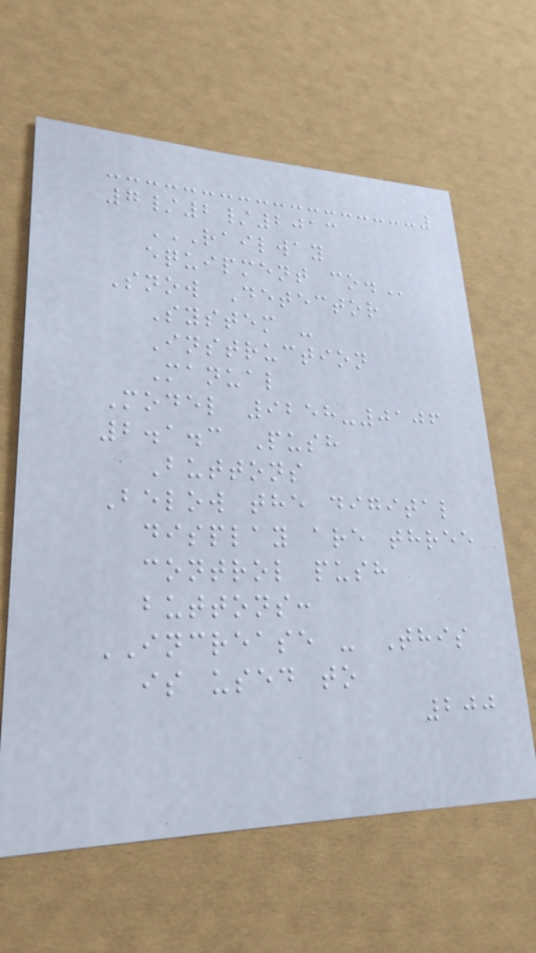7/2/2013
RAILWAY
EQUIPMENT CO.
Snow Detector
System -
Instruction
Manual
Model 9258-0106
2.1.3 Push
Buttons
Below the digital
display are three
control push
buttons:
INCREASE - This
is used to
200
